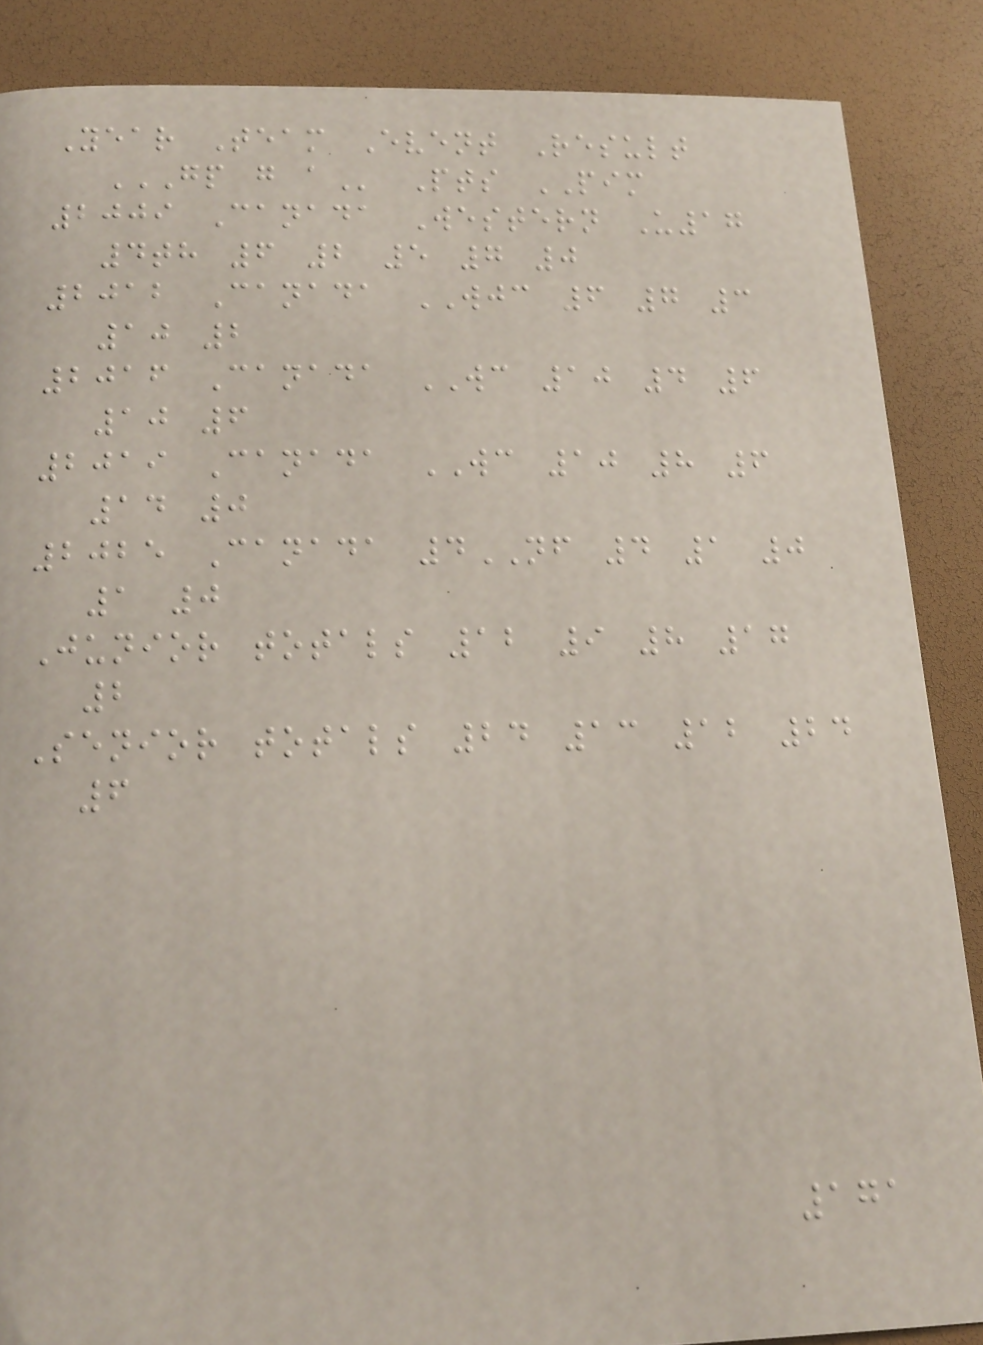Year Team Event Result
GP G A Pts PIM
2009 Canada Western U17
4th 6 2 5 7 0
2012 Canada WJC 6 7 3
10 2
2016 Canada WC 10 4 6
10 6
2019 Canada WC 10 8 6
14 0
2025 Canada 4NF 4 1 0
1 0
Junior totals 12 9 8 17
2
Senior totals 24 13 12 24
6
171
